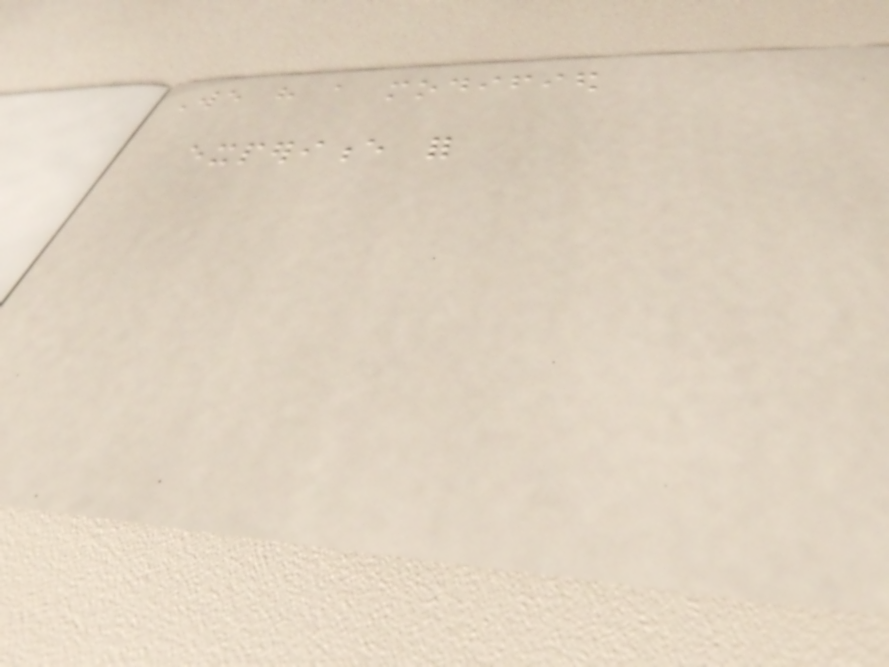We have a modified
experience for
